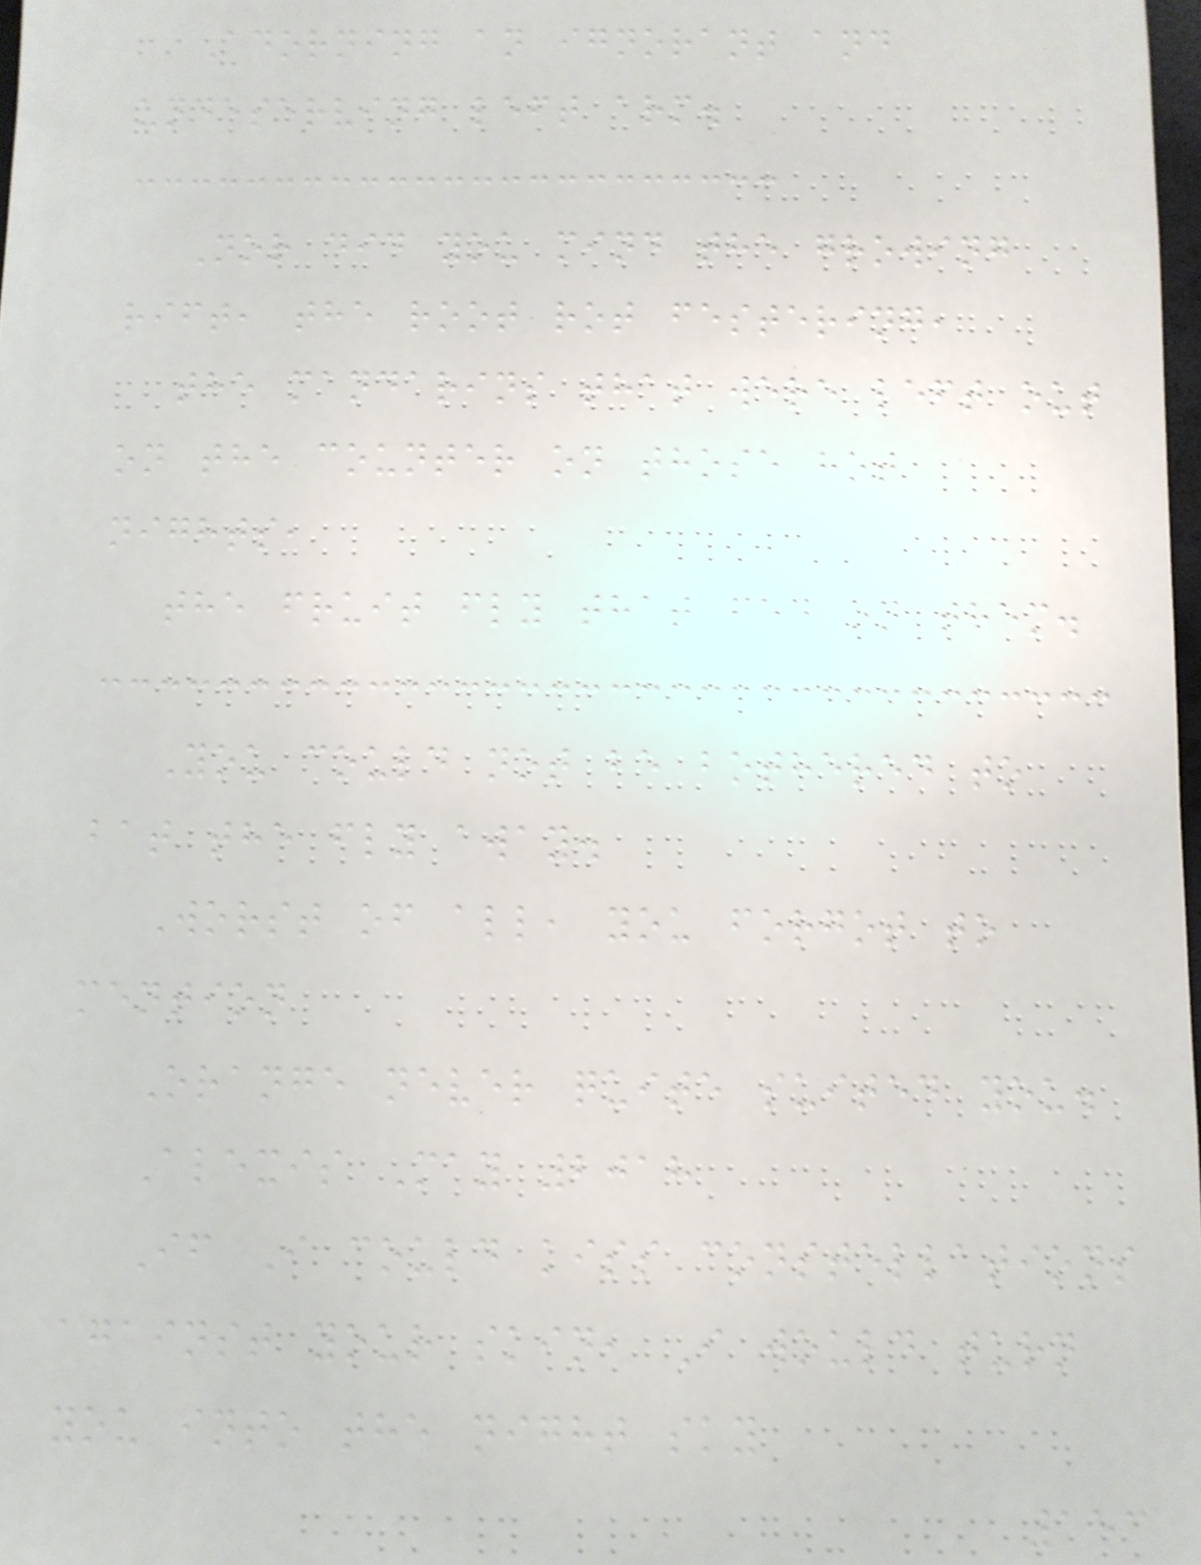Adorning an ignorant and
undeserving left arm.
Nor did you mind the growing
rift, the root rot festering,
the mandarins that were left out
on the counter on those hot
nights,
the fruit fly that fed on them.
You could not be bothered to
bat the fly away.
Worst of all, you forgot to
mention
Orange never quite suited you.
Alexis May 2018
If I could kiss constellations
against your skin, I would turn
you into the night sky
153
